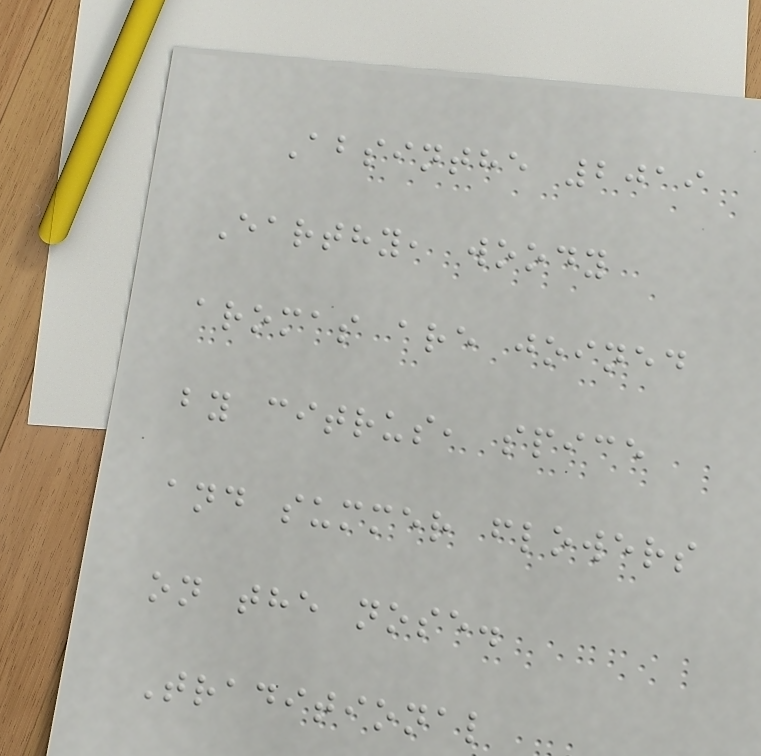Absinthe 2019
Earthy, woody
aromas are joined
by citrus, spice
and summer flowers
on the nose.
Traditional
